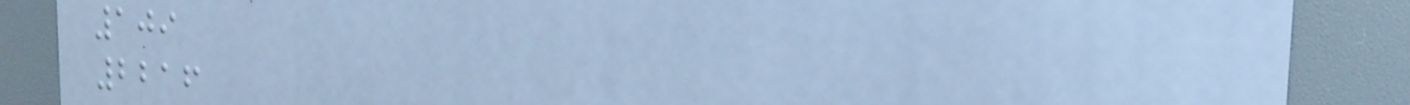109
2216
